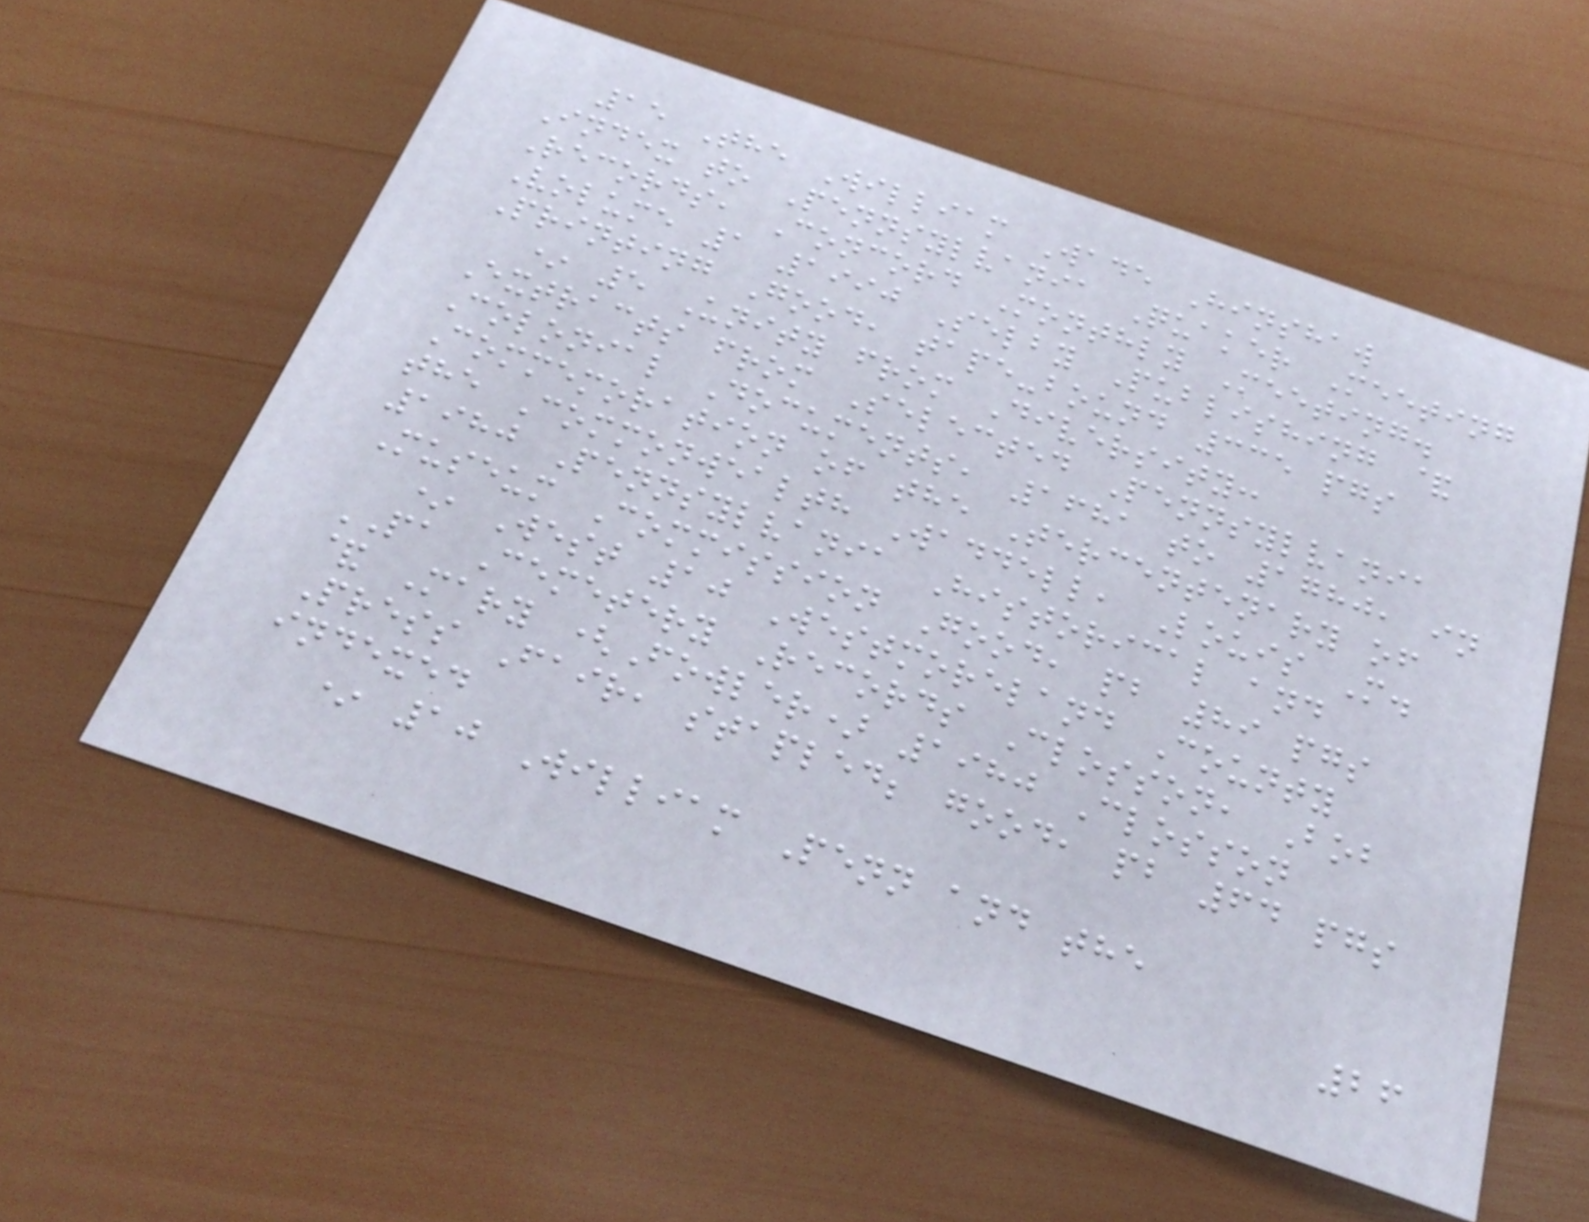15 The William Wade Hinshaw
Index to Pennsylvania Quaker Meeting
Records, Concord Monthly Meeting.
Volume 1 1990 Selby Publishing &
Printing Good, tape-bound 335 pgs
* 5 Unity from Diversity:
Extracts from Selected Pennsylvania
Colonial Documents, 1681 to 1780, in
Commemoration of the Tercentenary of
the Commonwealth Waddell, Louis M.
1980 Pennsylvania Historical and
Museum Commission Good, pb 89 pgs
* West 10 Westmoreland County
PA Cemetery Records Closson, Bob
& Mary (Fowler) 1980 Closson
Press Fair, stapled; good, pb 64 pgs
indexed
* 10 William Penn and the
26
